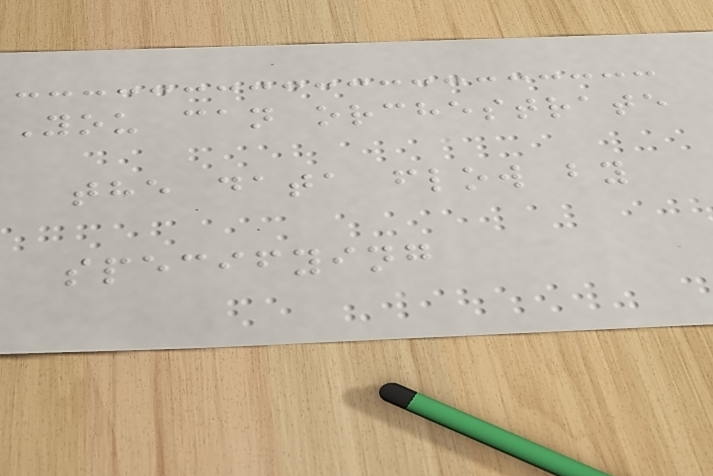You can orchestrate
the data flow by
specifying
